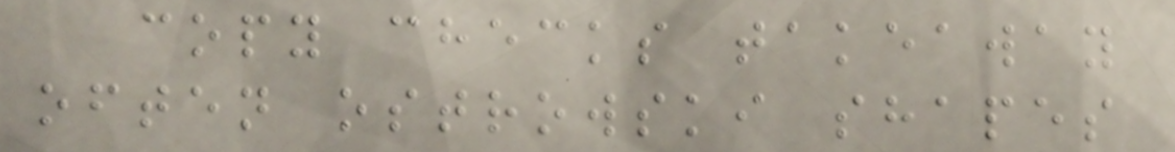copy checks takeaway
often ostrowski shapes
